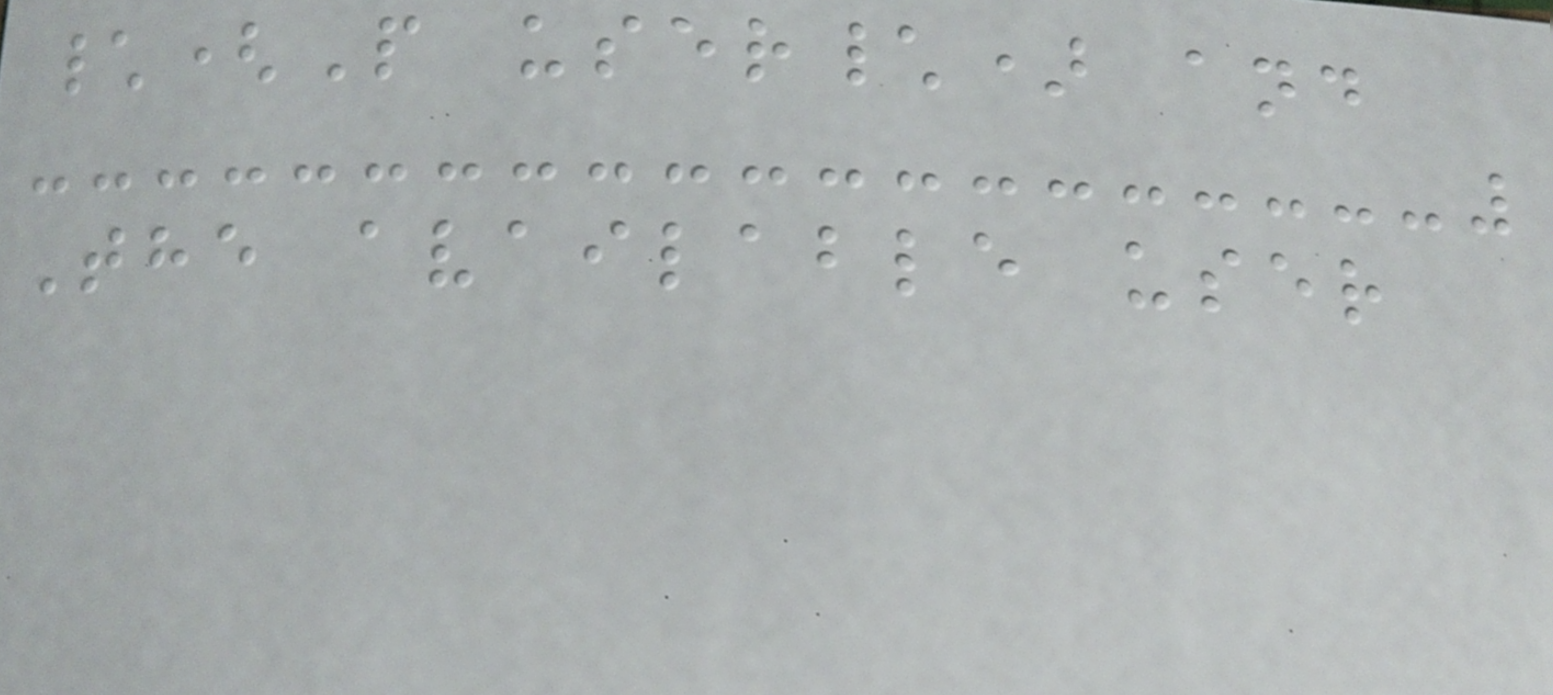\(P user\) and
The available user
